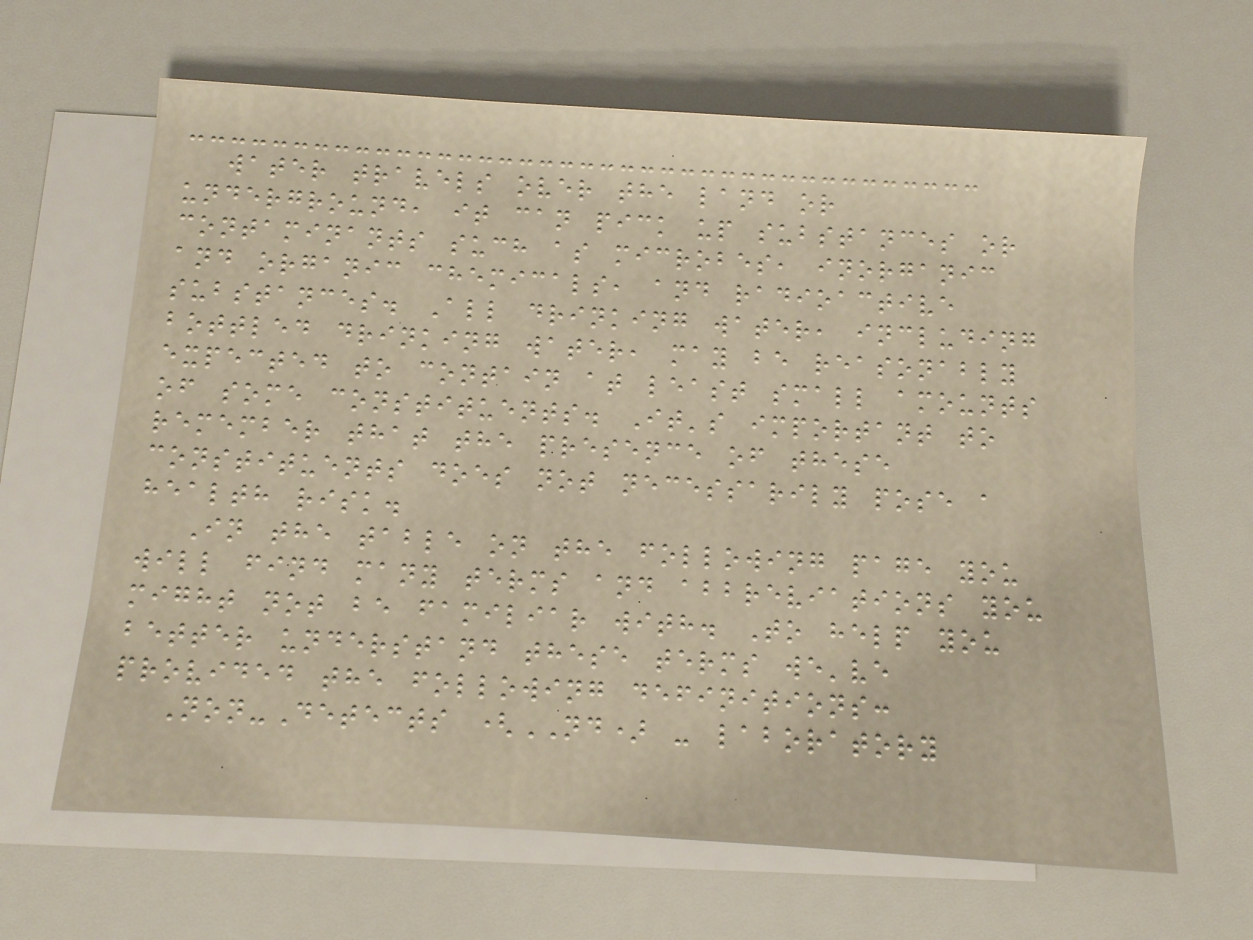water travels over the land or
underground, it can pick up substances or
contaminants such as microbes, inorganic
and organic chemicals, and radioactive
substances. All drinking water, including
bottled drinking water, may be reasonably
expected to contain at least small amounts
of some constituents. It's important to
remember that the presence of these
constituents does not necessarily pose a
health risk.
In the table on the following page you
will find many terms and abbreviations you
might not be familiar with. To help you
better understand these terms we've
provided the following definitions:
Non-Detects (ND) - laboratory
